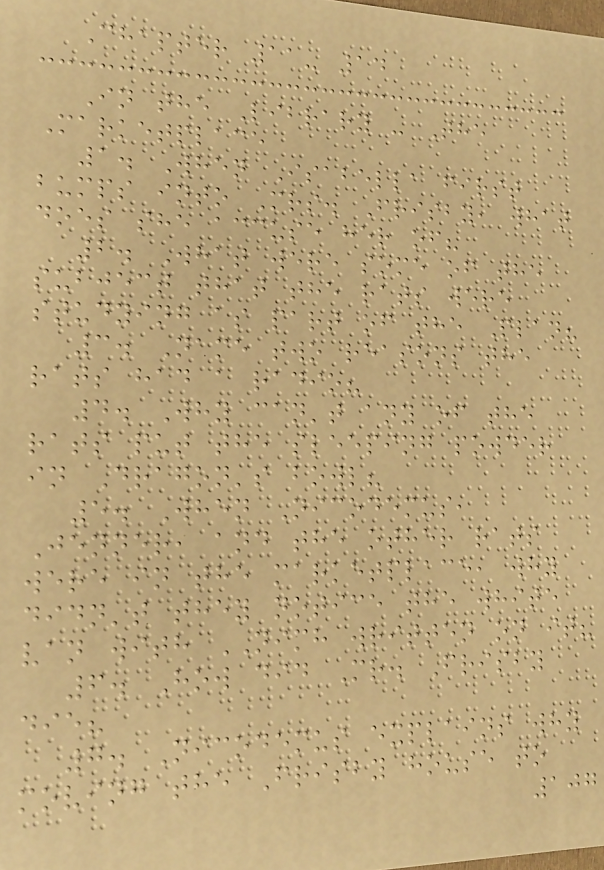Chapter 11- 14
In the Library - The
Marketplace
1. When Isabella first
bumps into Mrs. Frisby, what
does she accuse her of?
2. What were some of the
subject that the rats were
studying as part of the Plan?
3. Name two reasons the
rats had a radio?
4. Why can't any of the
rats put the sleeping powder
in Dragon's bowl?
5. When Nicodemus,
Jenner, and the other rats
were in the marketplace, why
didn't they notice the white
van with NIMH written on it?
6. How did Mr. Frisby
die?
7. Nicodemus explains why
moving the Frisby house to
107
